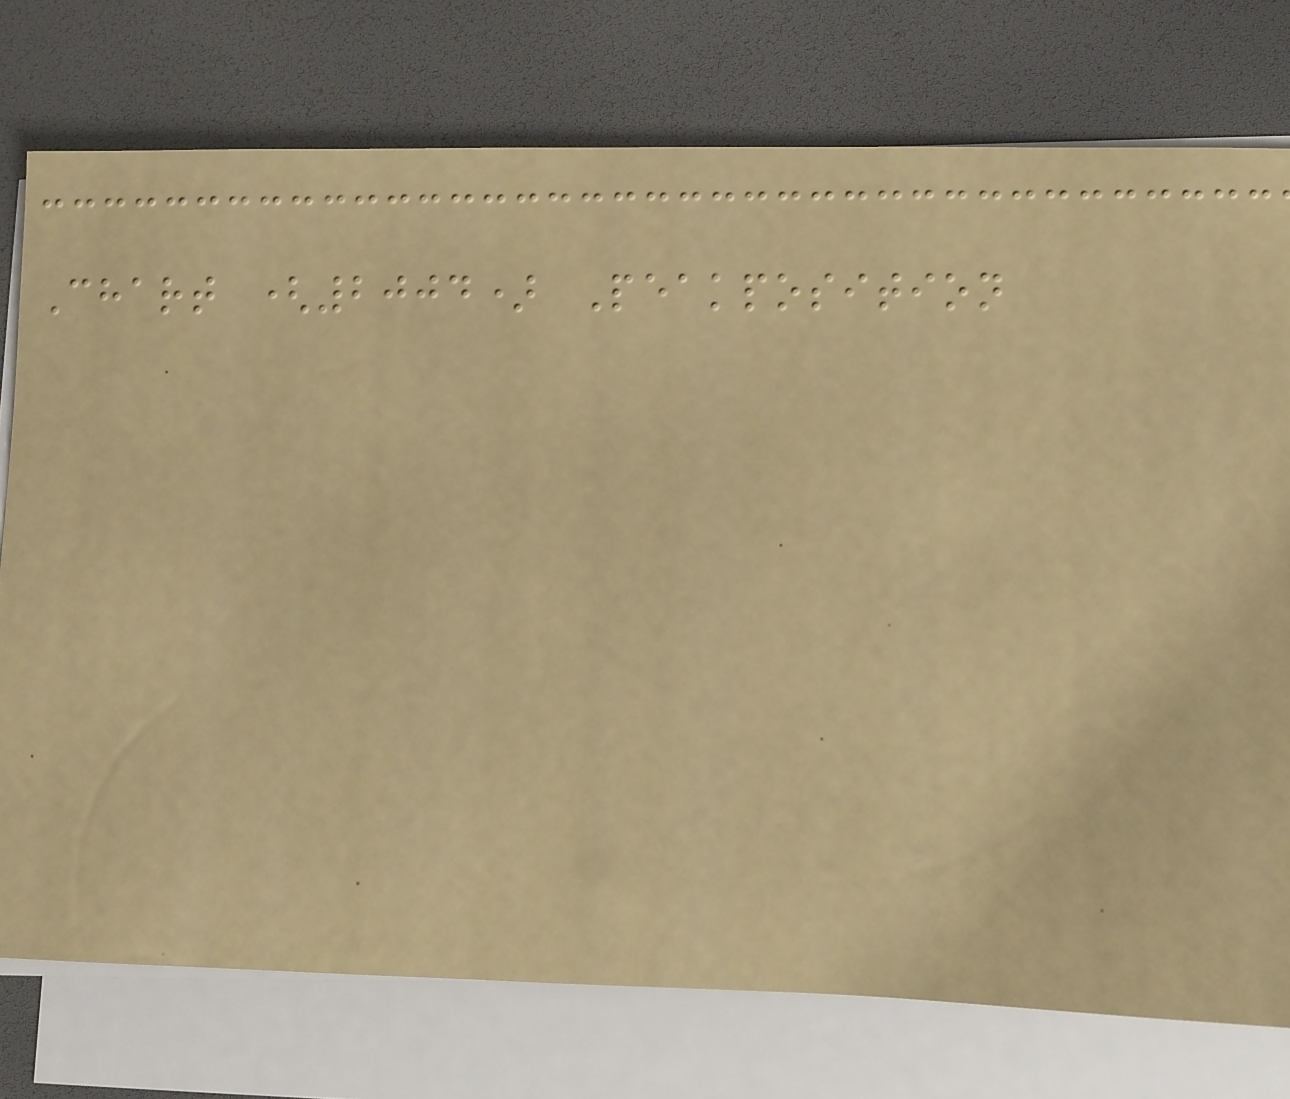Chart (2004) Peakposition
